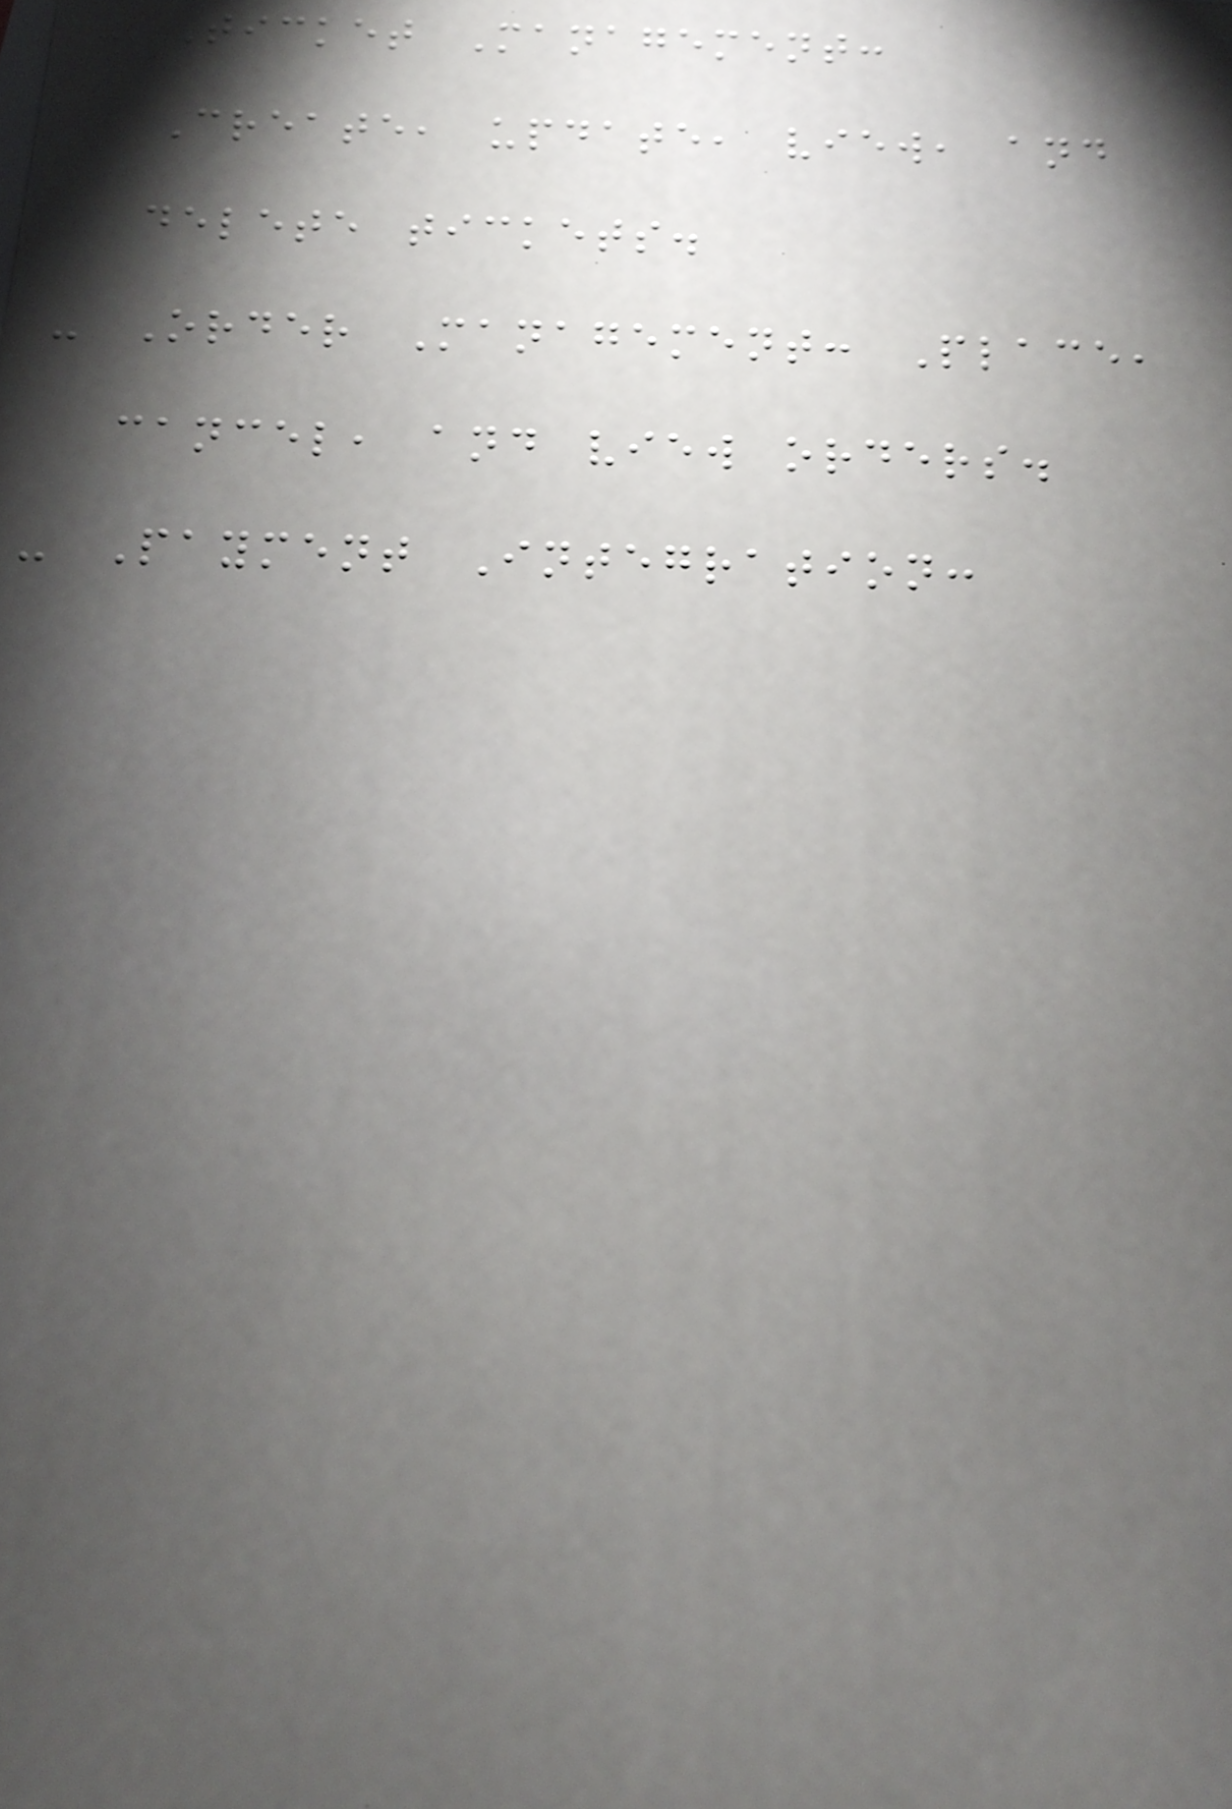- Ticket Management:
Create, update, view, and
delete tickets.
- Order Management: Place,
cancel, and view orders.
- Payment Integration:
